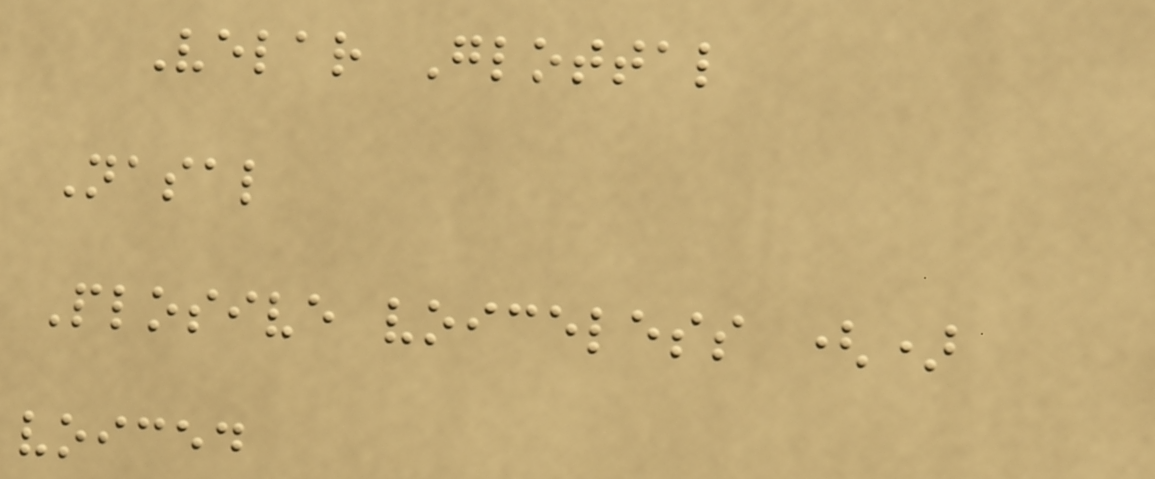Velar Glottal
Nasal
Plosive voiceless ()
voiced
